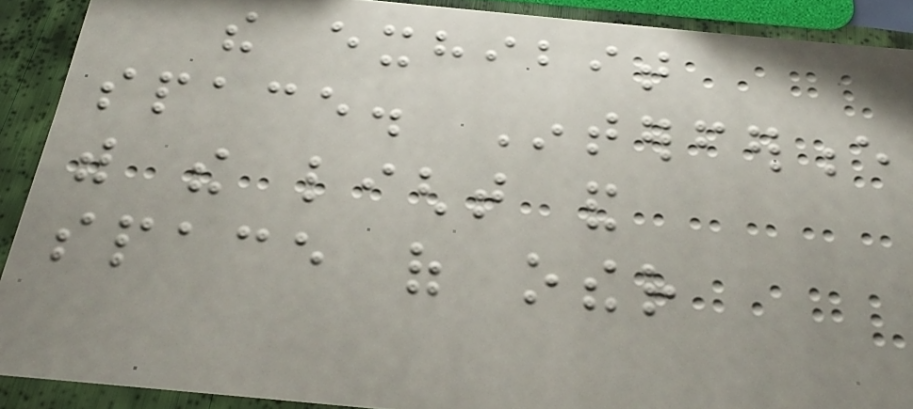the exhibit
space. Interference
with the light and
space of other
